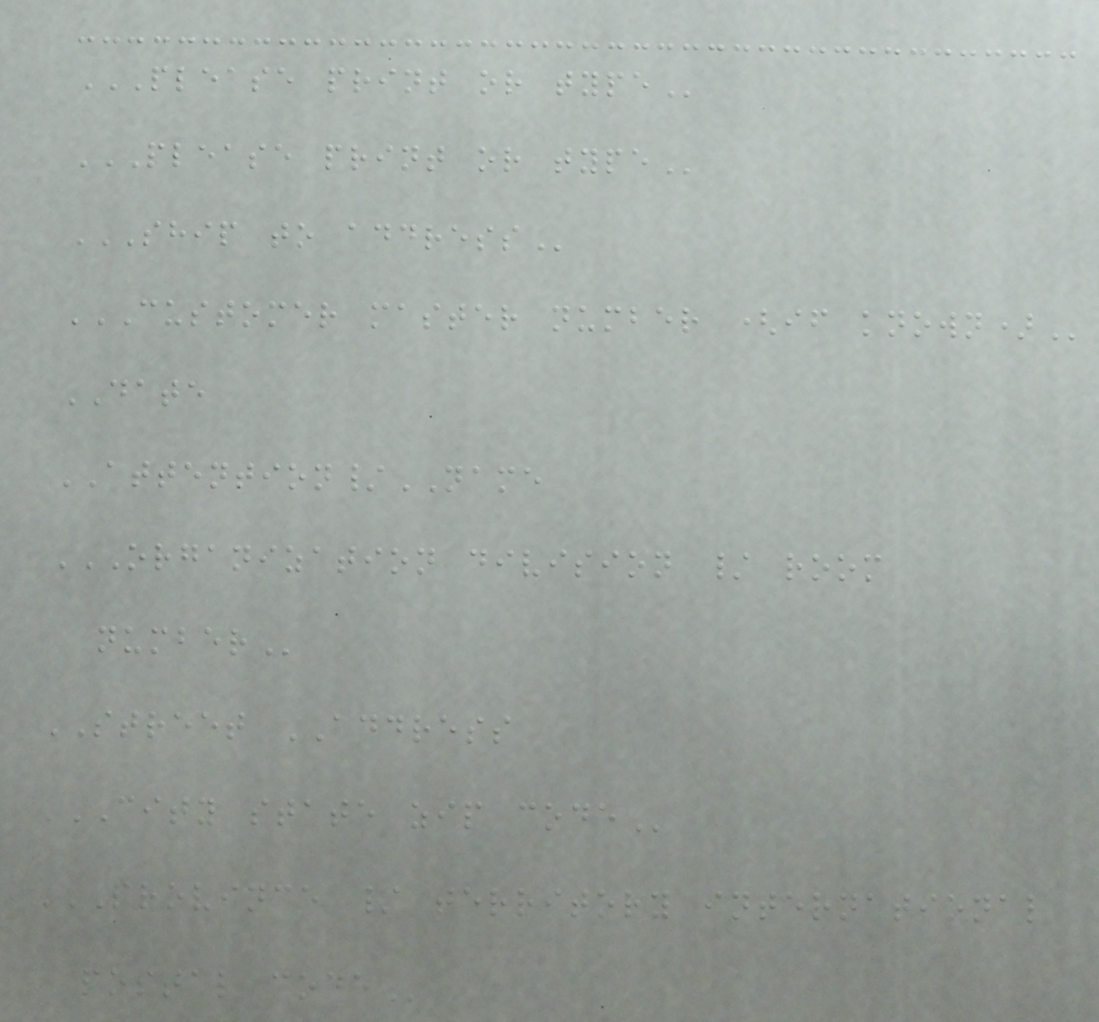PLEASE PRINT OR TYPE
PLEASE PRINT OR TYPE
SHIP TO ADDRESS
CUSTOMER MASTER NUMBER (IF KNOWN)
DATE
ATTENTION/NAME
ORGANIZATION DIVISION / ROOM
NUMBER
STREET ADDRESS
CITY STATE ZIP CODE
PROVINCE / TERRITORY INTERNATIONAL
POSTAL CODE
